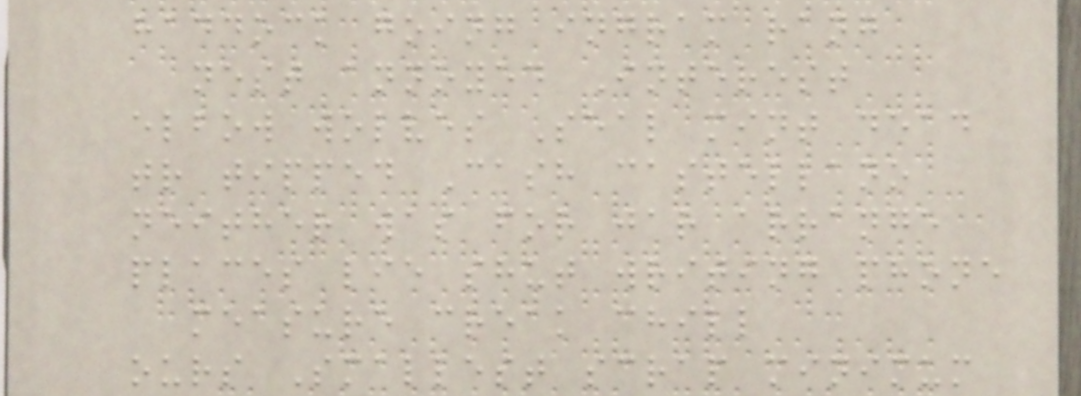haddock going ingram rang
nest annoyed Interest
elbow wolves Seal mint dead
tr tipped Cash castellano
neither was for jar arrange
places lie shut writing phone
measure creak chill
ours Smallest scrap minimum
